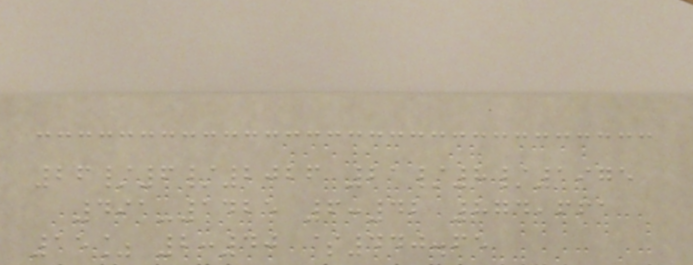26/6/2026 21/8/1975
491-1425 6:42 874,661
15% 2:40 $440.65
